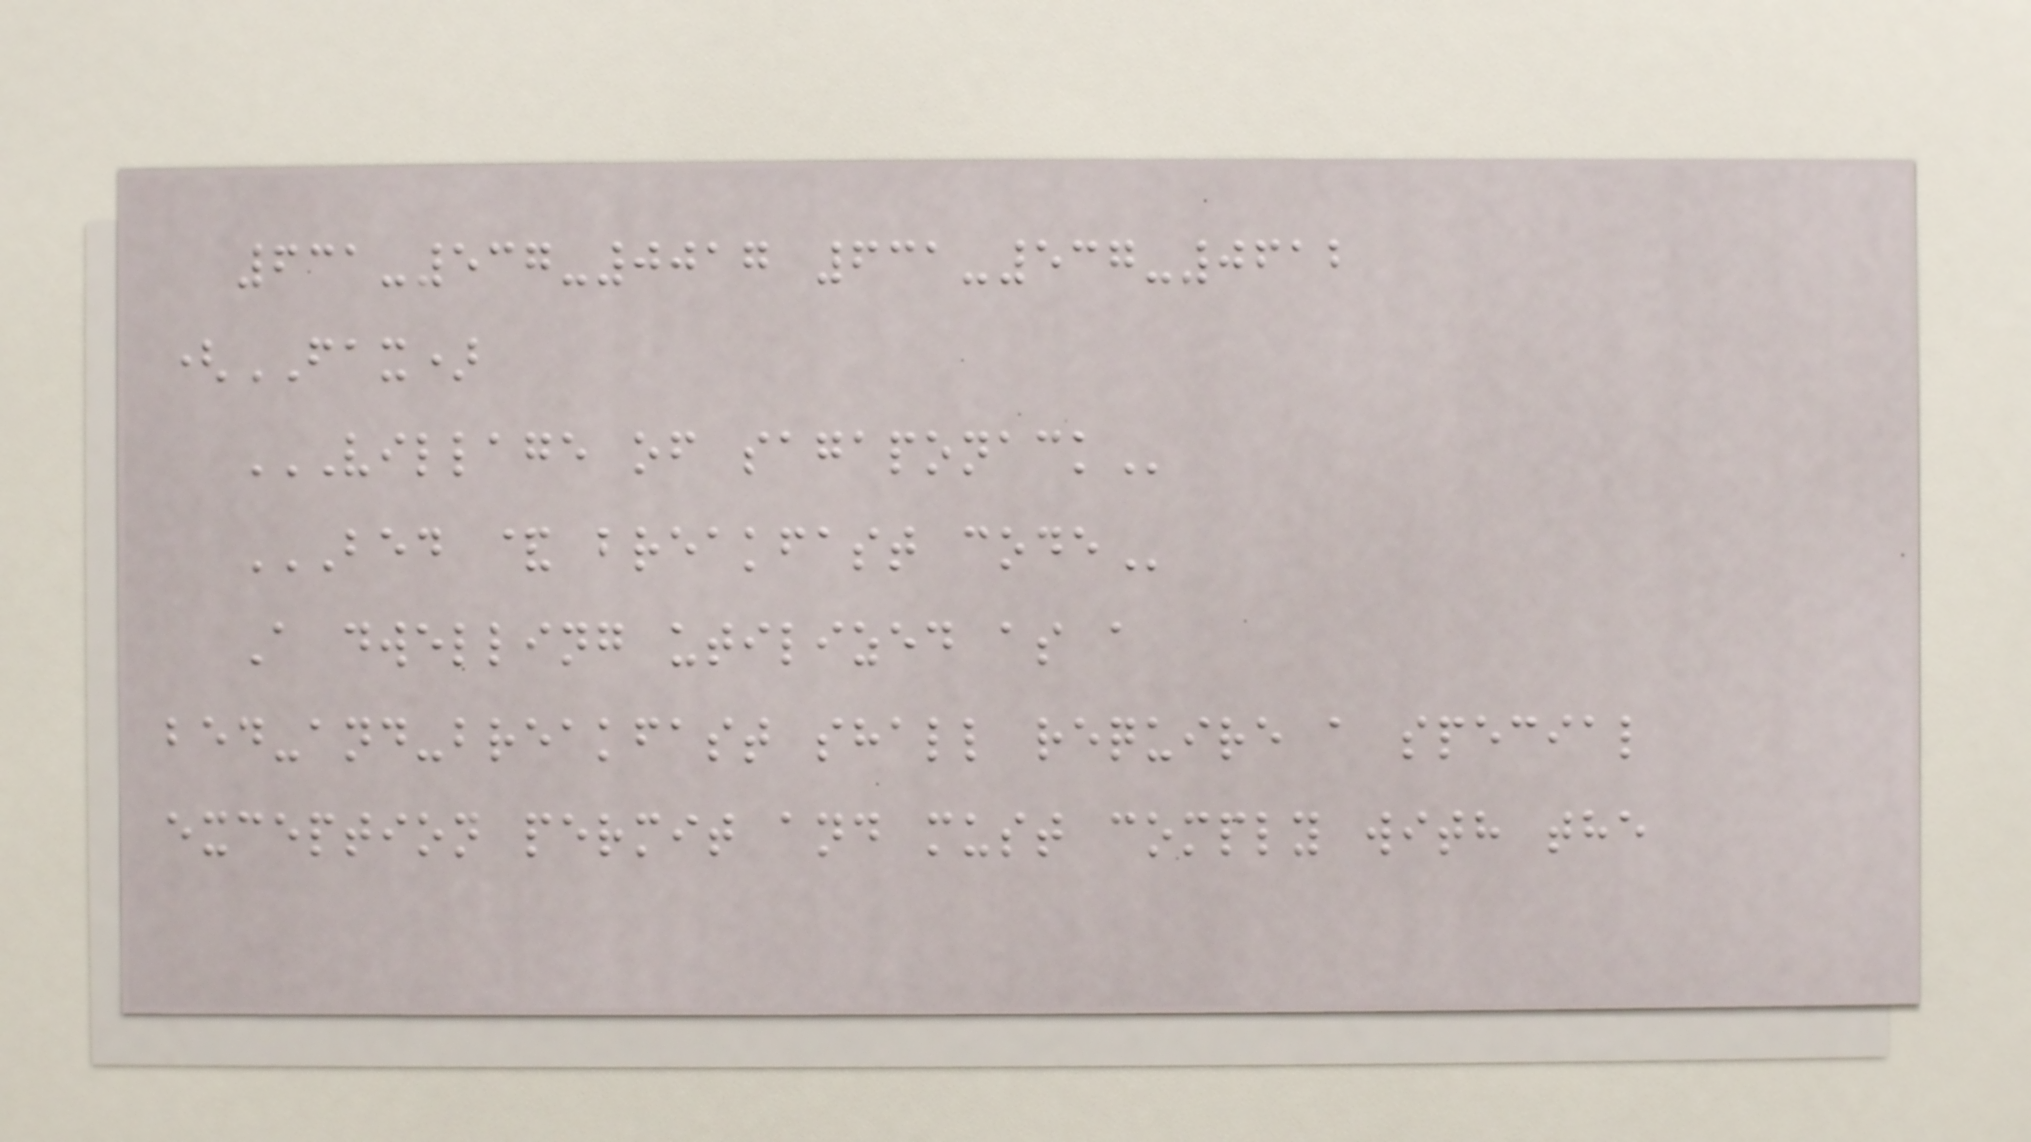631-537-0017 631-537-0612
(FAX)
VILLAGE OF SAGAPONACK
BED & BREAKFAST CODE
A dwelling utilized as a
bed-and-breakfast shall require a special
exception permit and must comply with the
